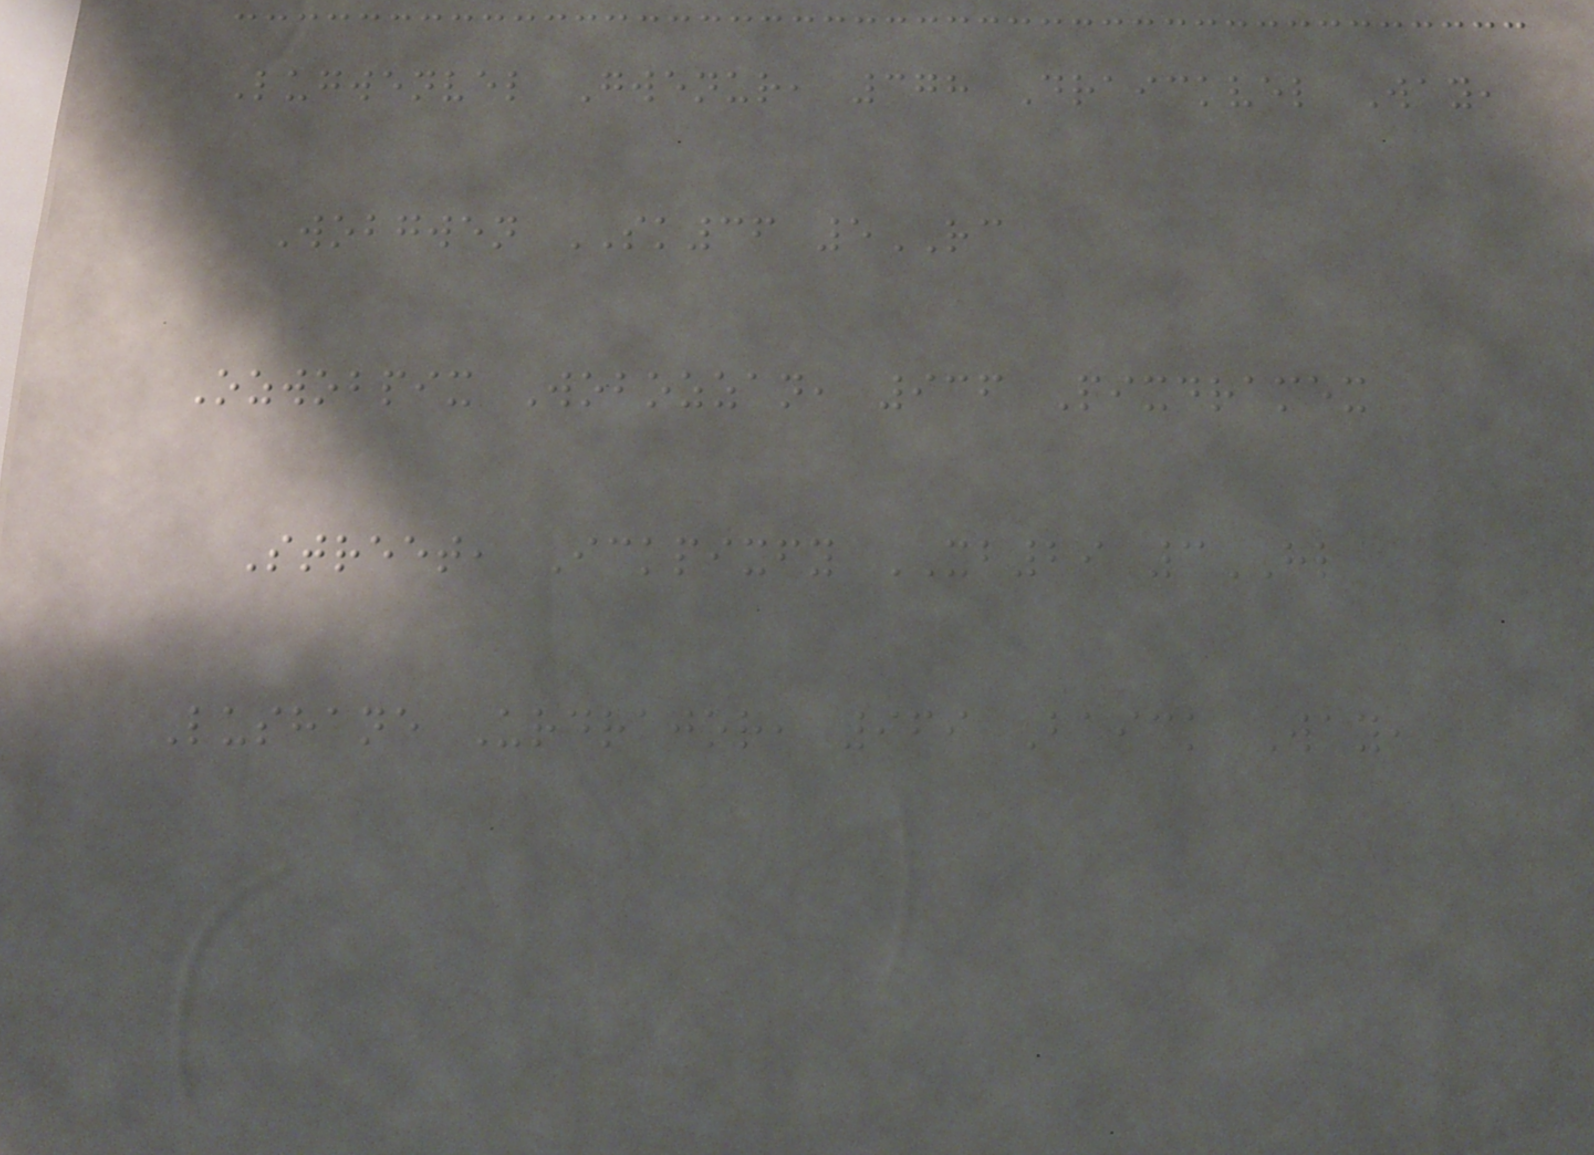Lugwenvel Gwenur, 378 Draickvel Way,
Wobgwen SK36 5RC
Ozwobpix Wobozzan, 936 Pixdramex
Street, Ickpixfy XB29 3HL
Lushane Urdrajor, 969 Baick Way,
